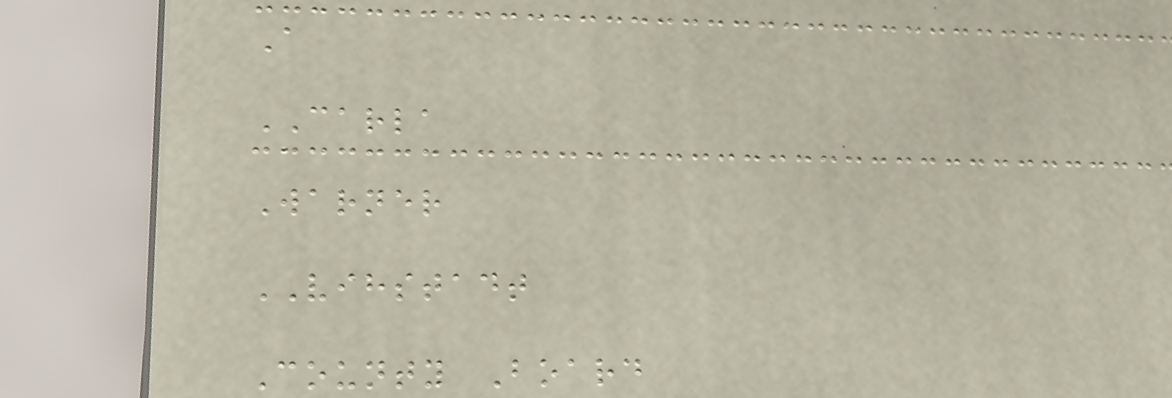A
CARLA
Warner
VIHSTADT
County Board
